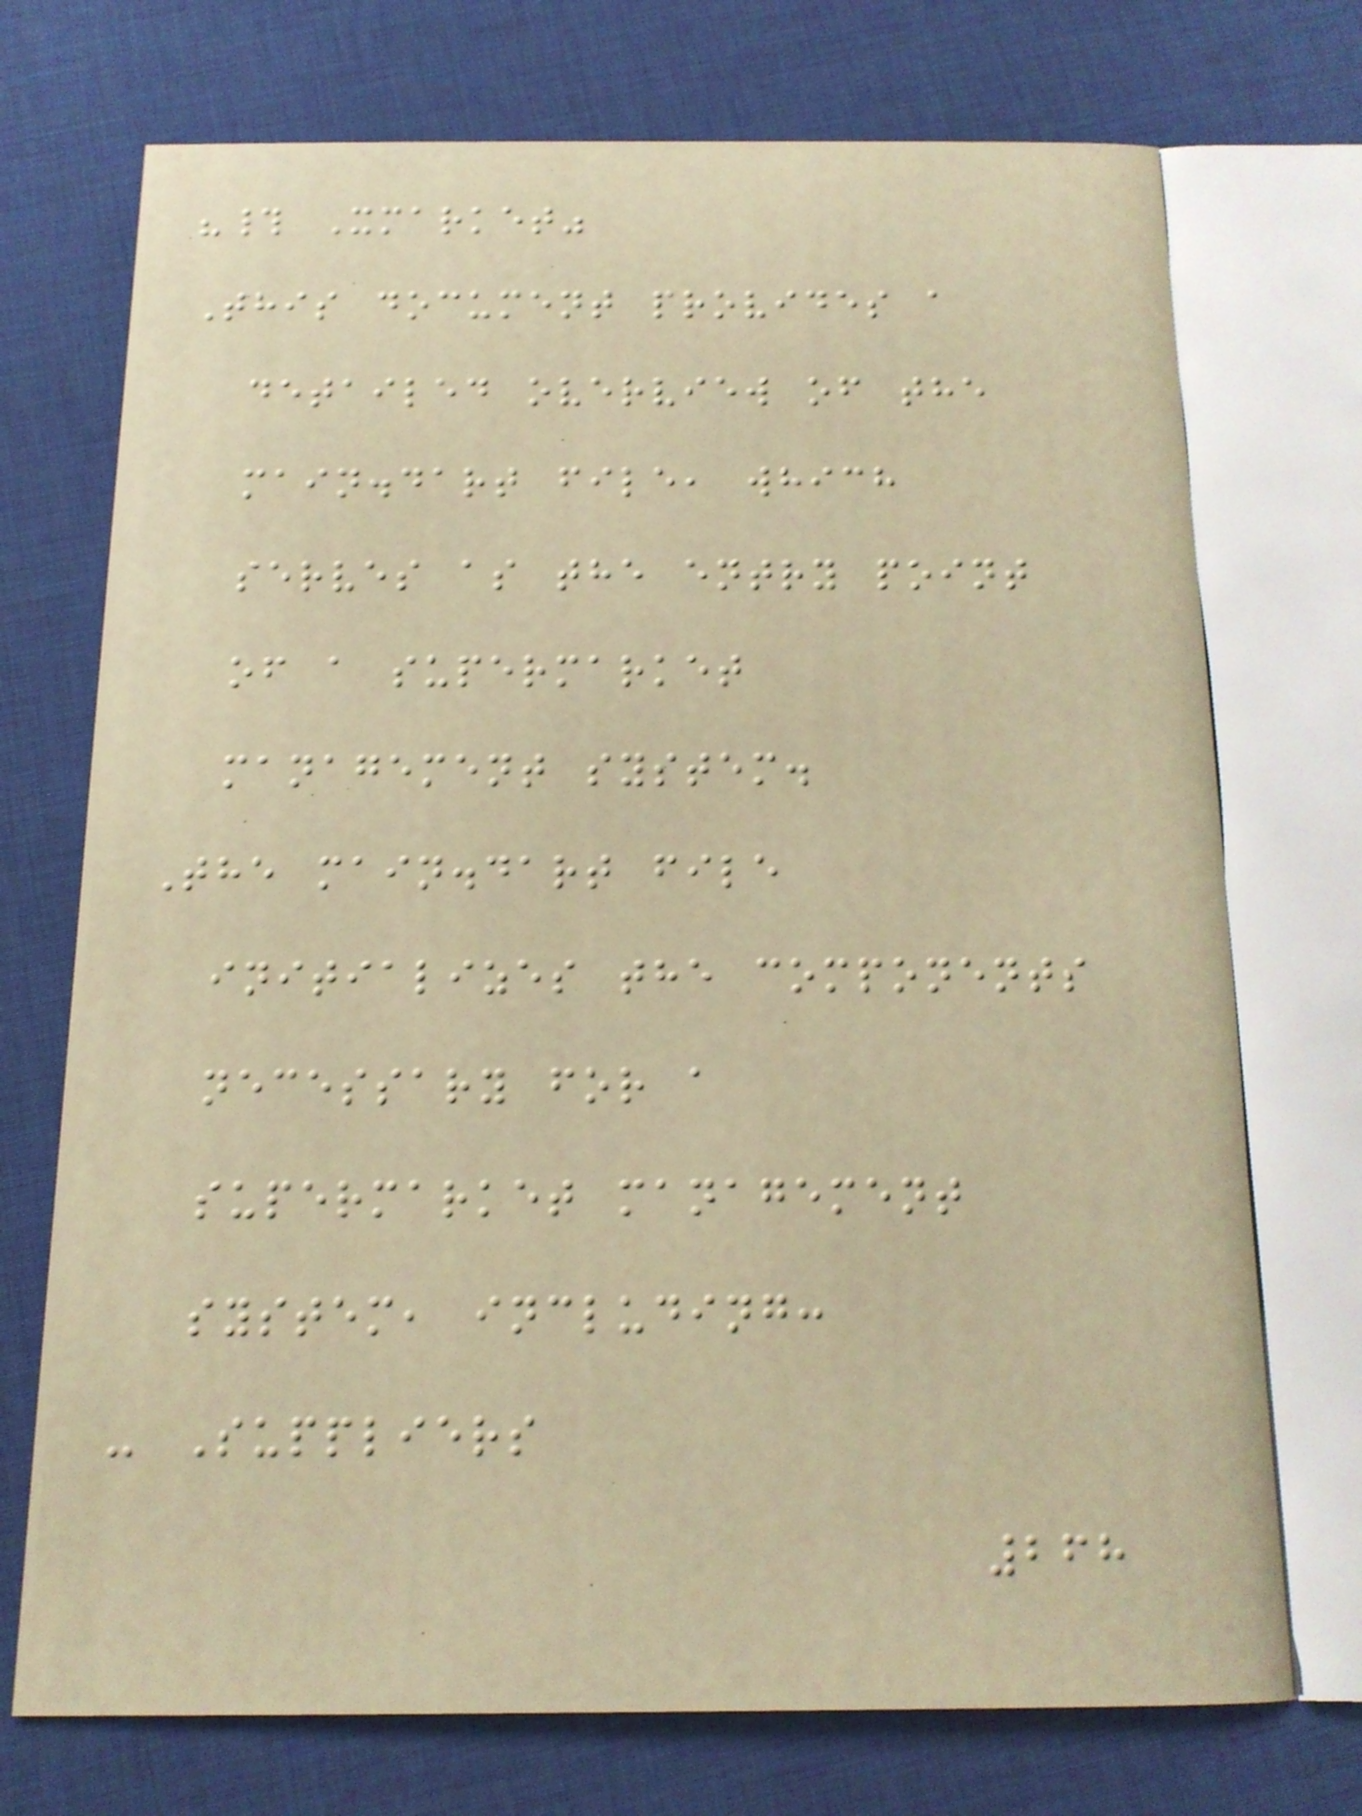"# Xmarket"
This document provides a
detailed overview of the
main.dart file, which
serves as the entry point
of a supermarket
management system.
The main.dart file
initializes the components
necessary for a
supermarket management
system, including:
- Suppliers
268
